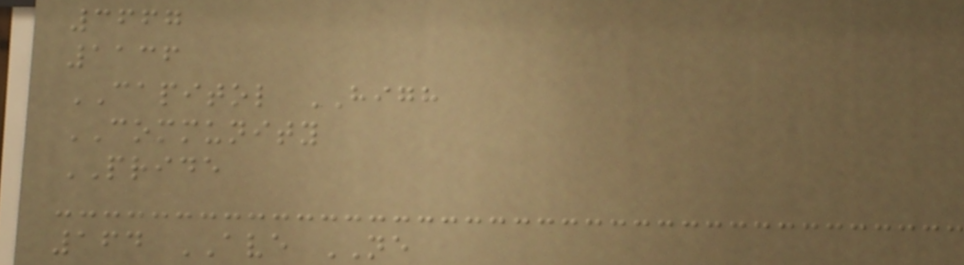3667
1136
CAPITOL HIGH
COMMUNITY
PRIDE
164 AVE NE
